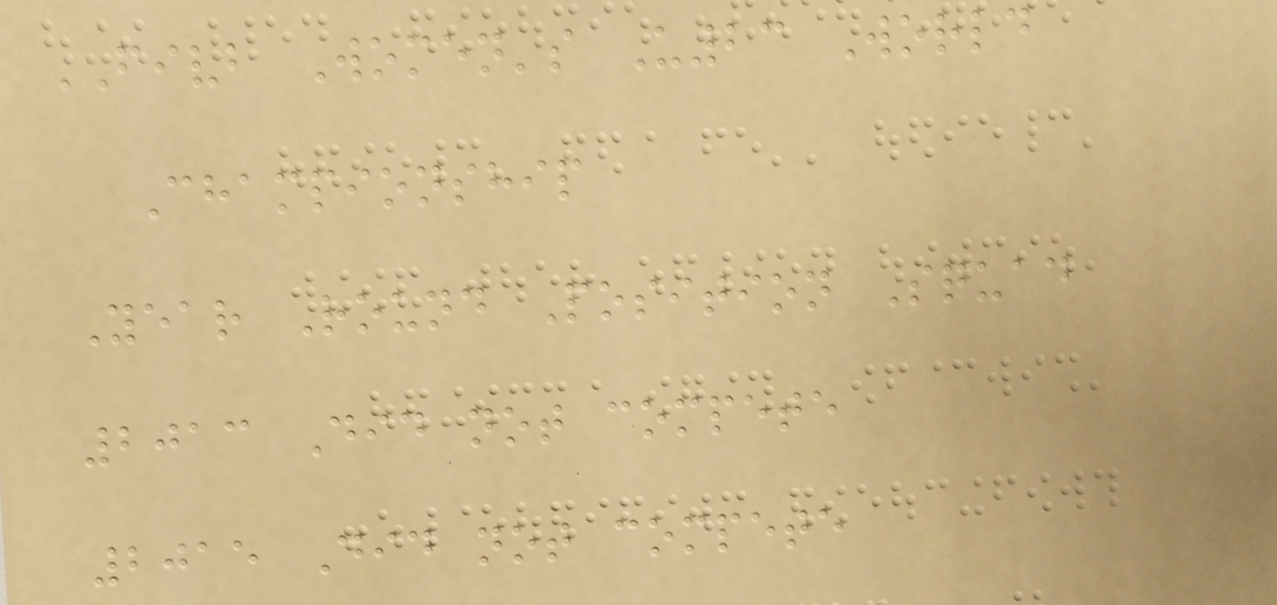FIVB Women's U23 World
Championship
Year Round Position Squad
2013 Did not compete
2015 Did not compete
